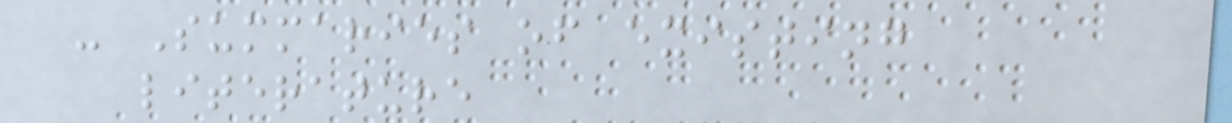- Summaries of existing
literature
